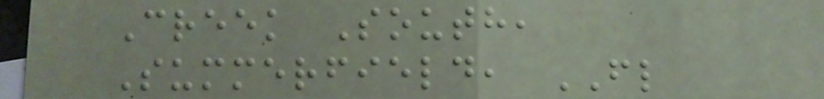Creek South,
Summerfield, FL
